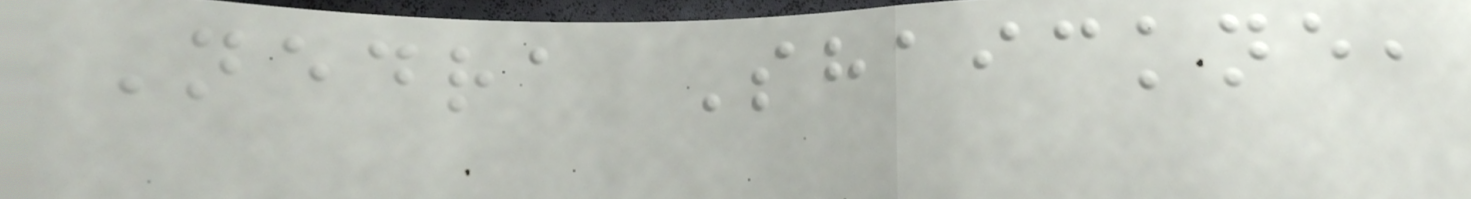Nedra Shaickne,
